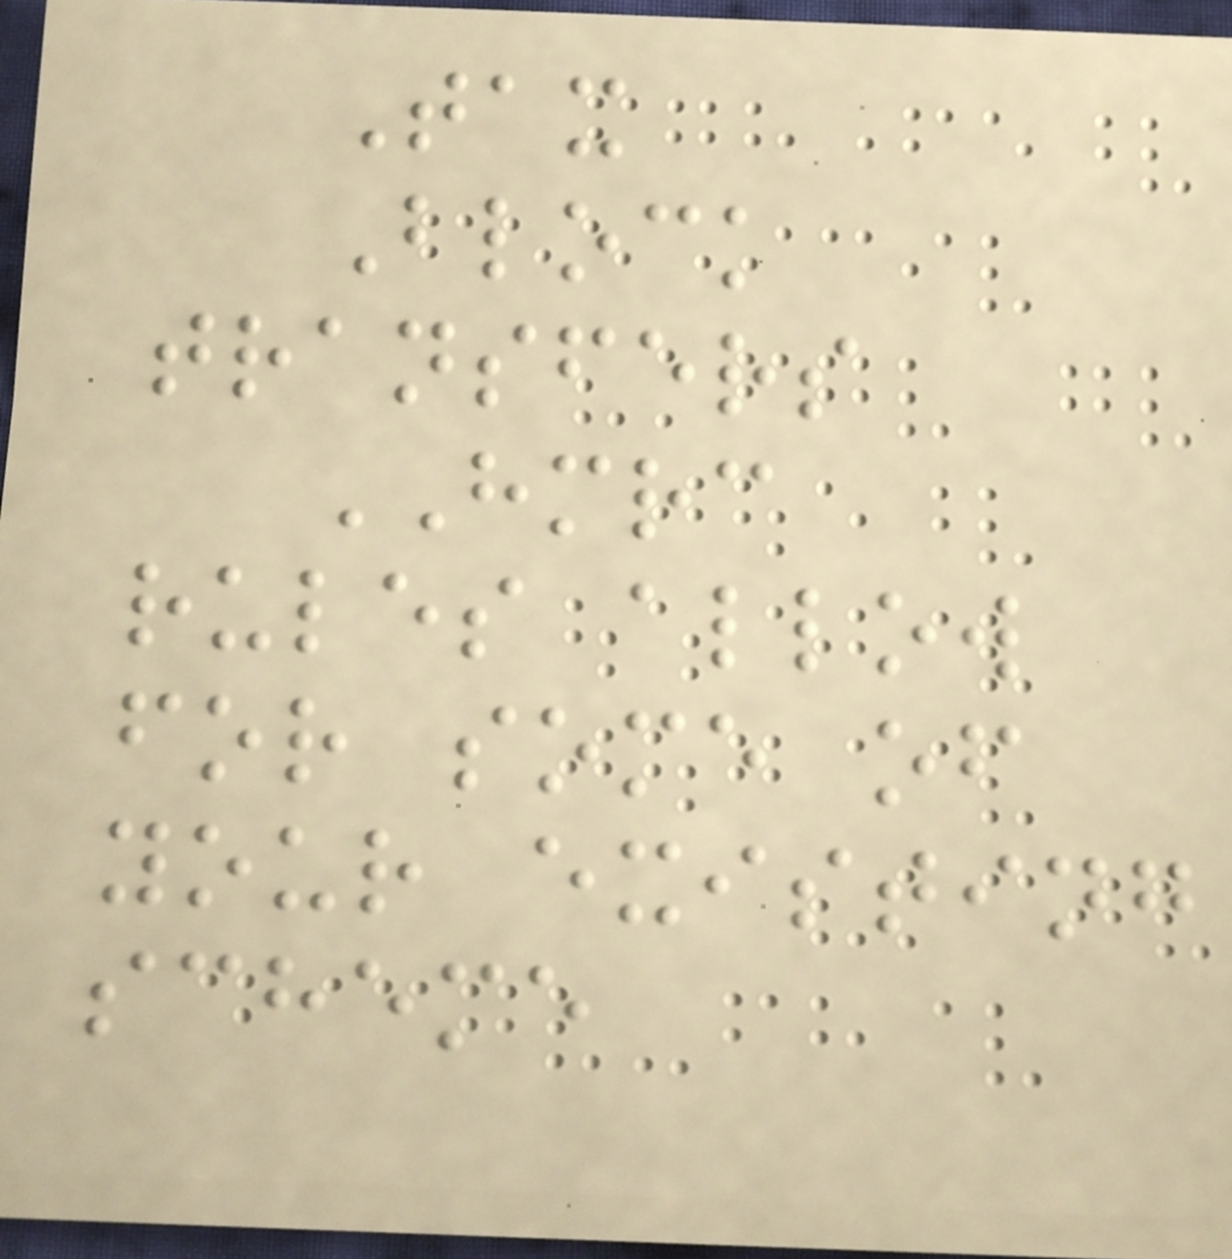Tax
Block
transfers
HMRC
rules allow
for some of
your existing
scheme
